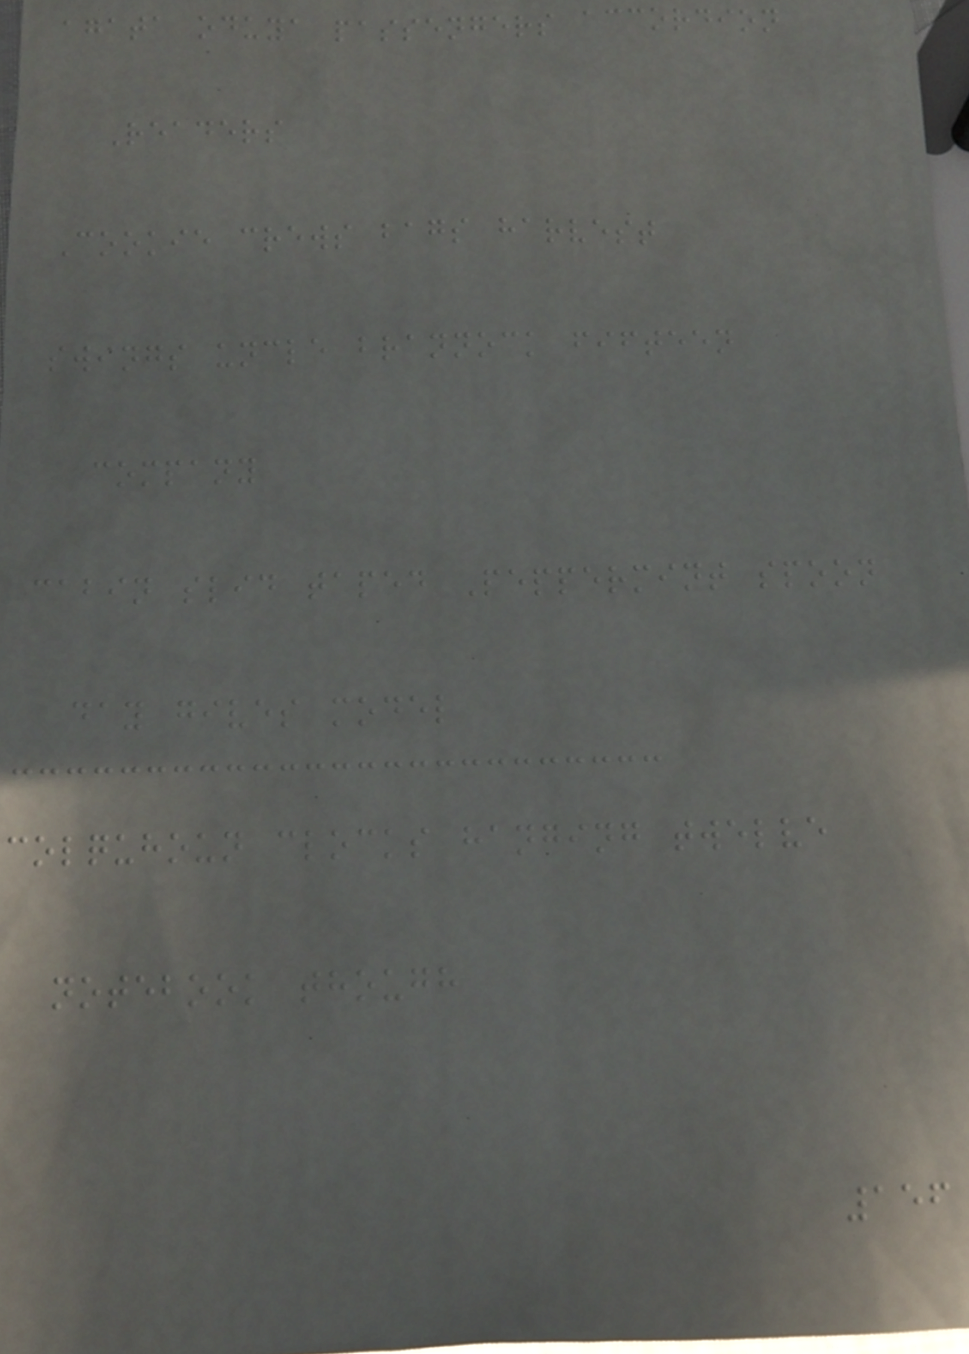agata oduya passengers accordion
Readers
Cookie crews bags harvest
swings uncle brannock fifteen
company
cabin slid taped Peppermint spoon
day gives model
colquhoun clocks hanging twelve
notebook though
156
